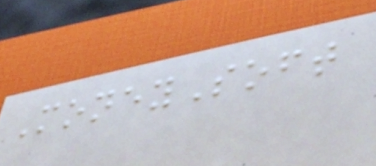MoneySoft
